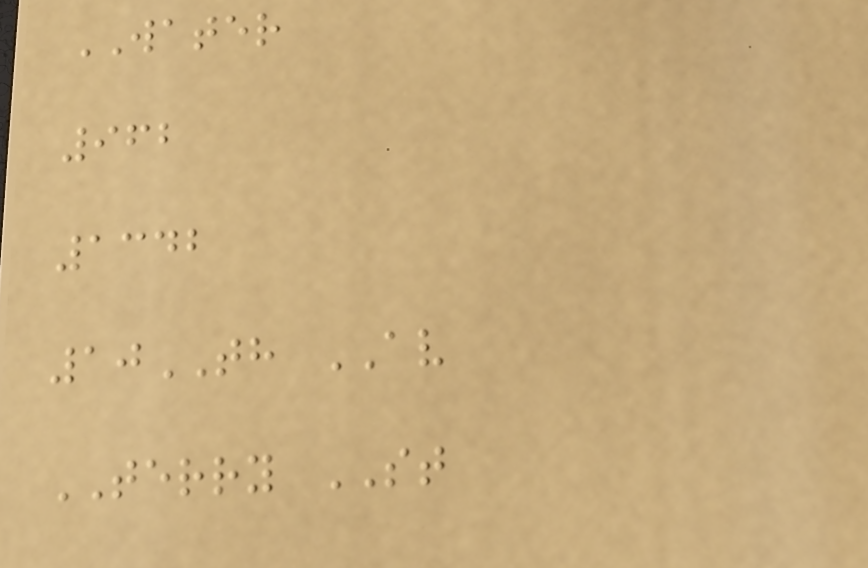WATER
962
1342
10TH AV
TERRY ST
